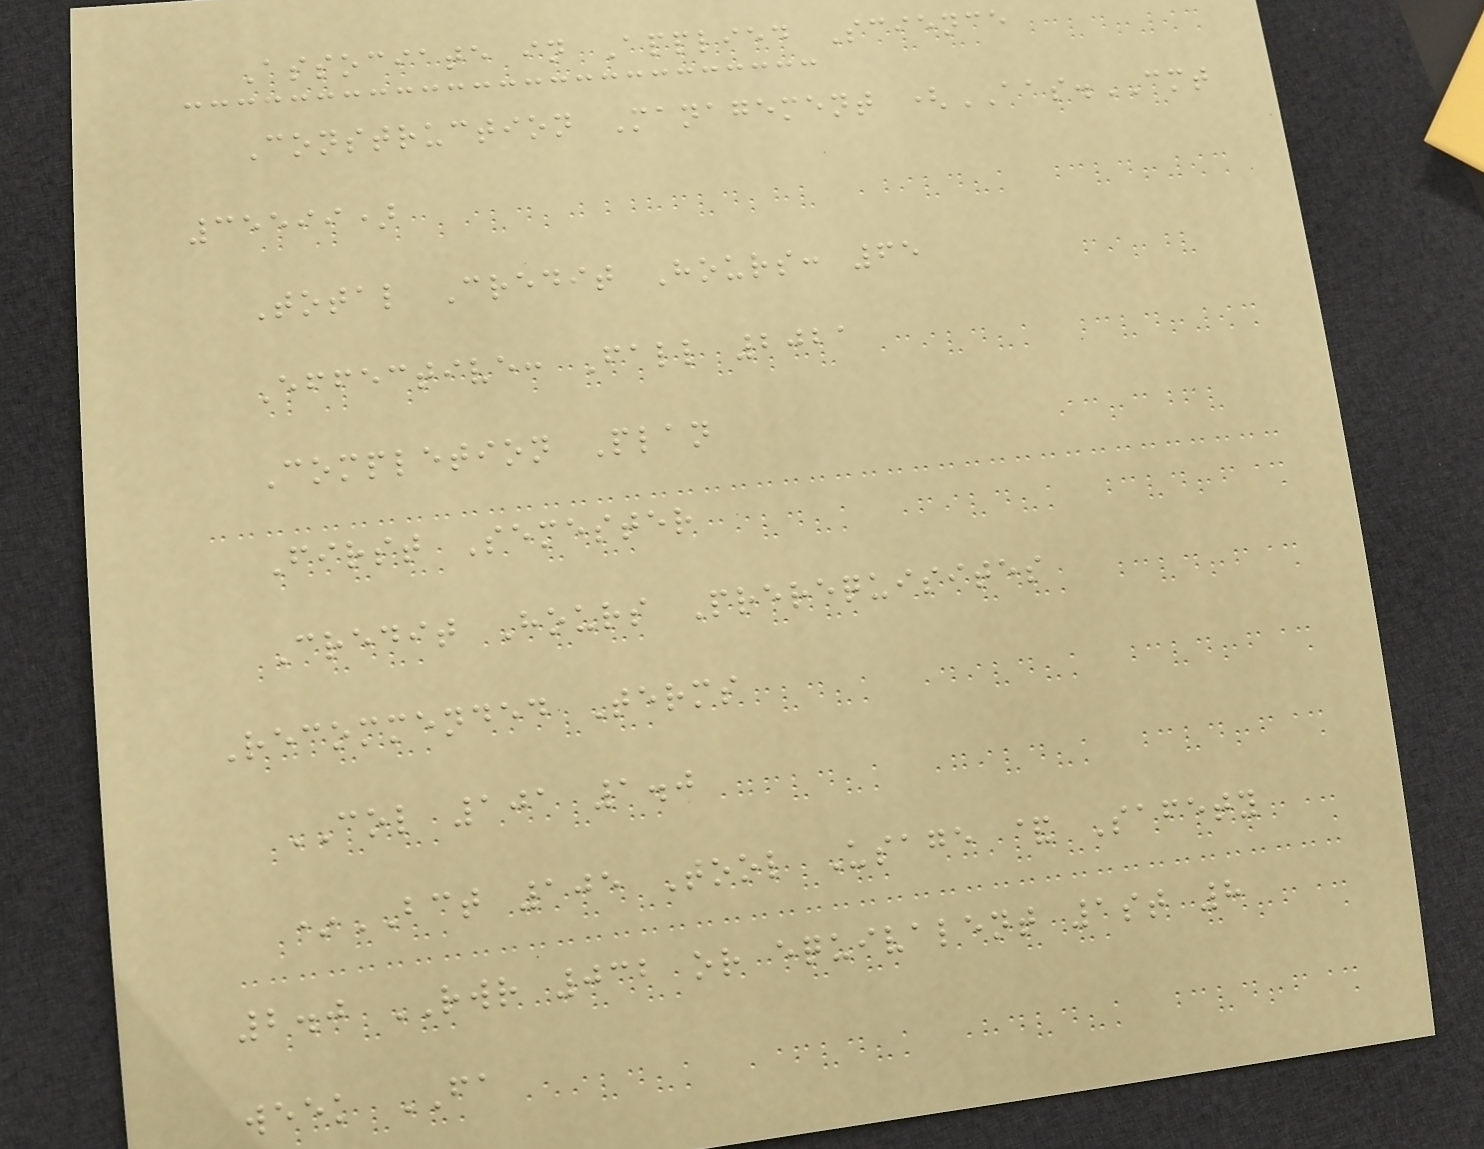Associate in Applied Science
Construction Management (AAS.CMT
35599)
Total Credit Hours: 65
Effective: Fall 2021
Completion Plan
First Semester
Credit Hours Prerequisites
Recommended Terms
COL 101 1.0
*BCT 105 Tool Usage & Safety
2.0 RWR 032 or equivalent 1st 8
week FA
